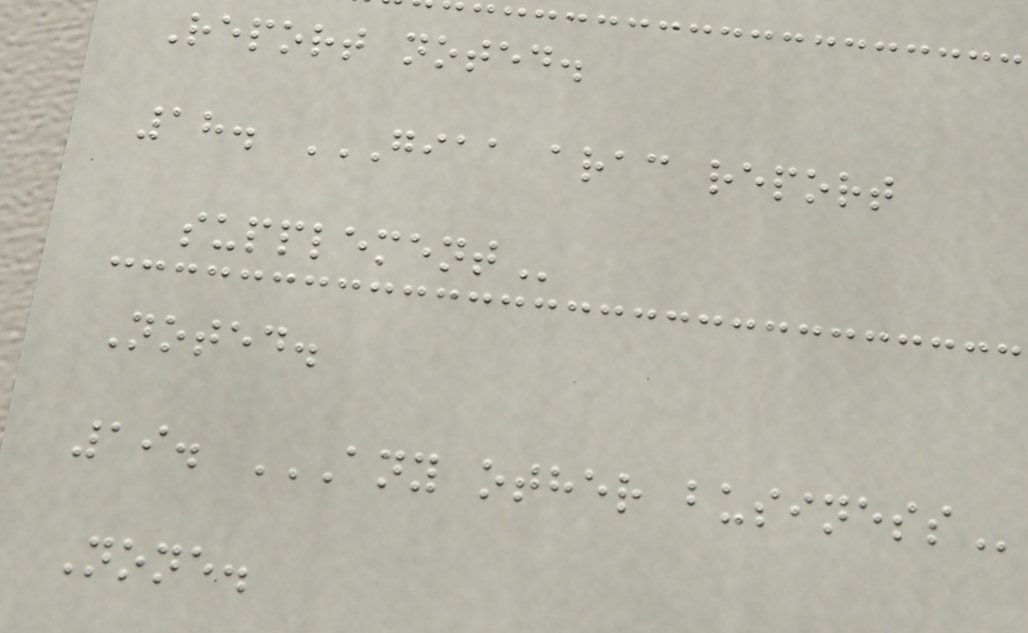Report noted.
18. GIAA ARAC REPORT
SUPPLEMENT
Noted.
19. ANY OTHER BUSINESS
None.
